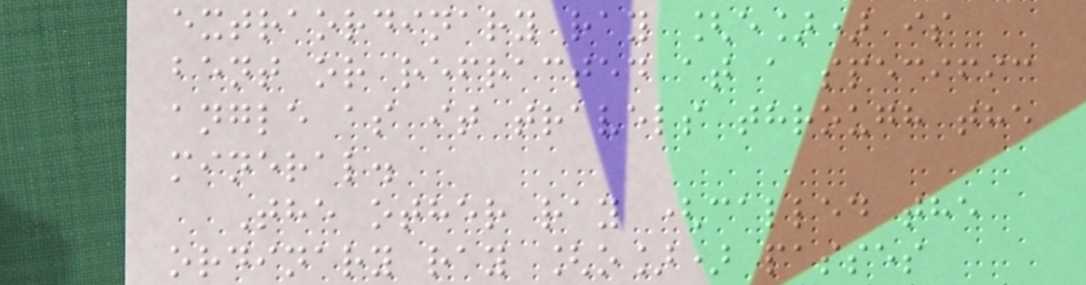extraordinary ray [e]) is
bent or refracted at a specific
angle as it travels through the
mineral.
The other ray (called the
ordinary ray [o]) passes
